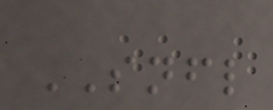SNFL
